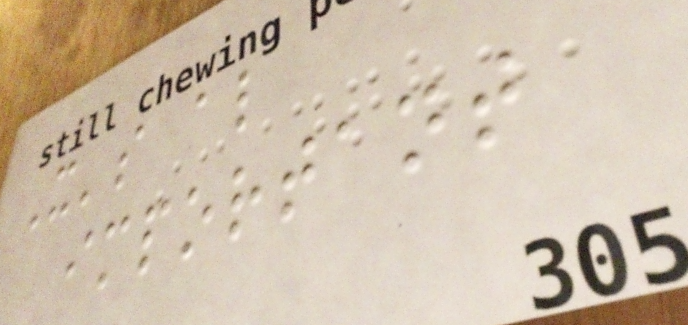It's also
important
